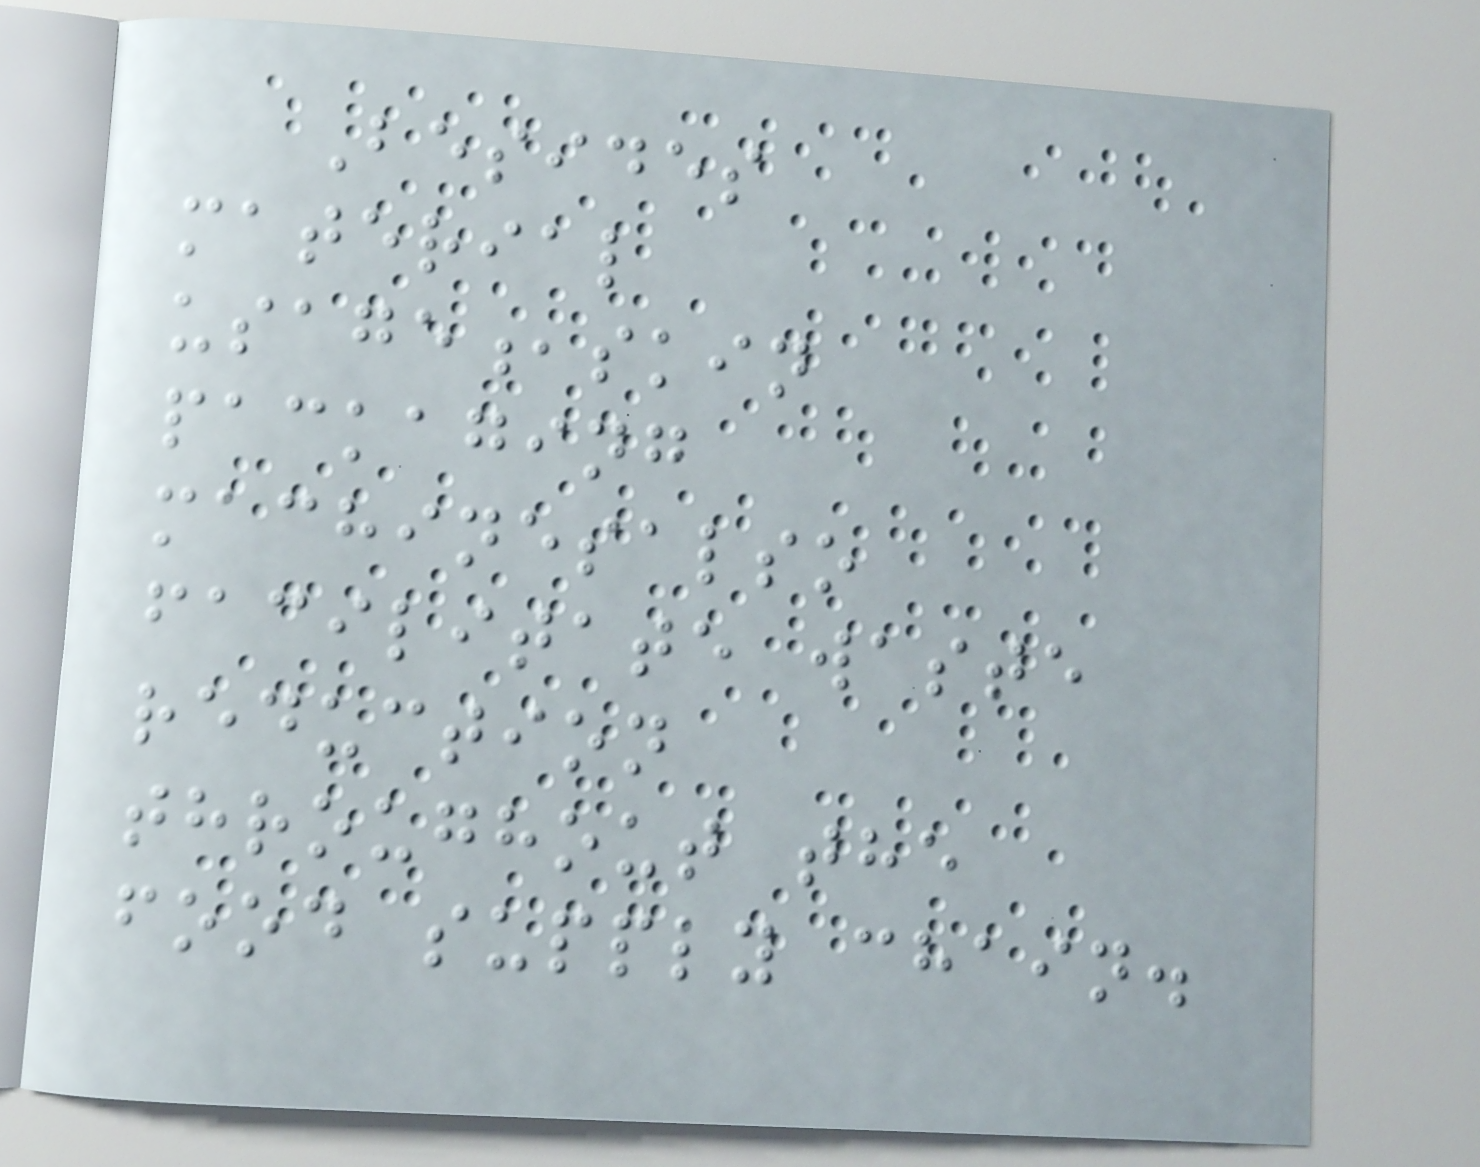Besides
material
usage,skin
packaging
machinesalso
facilitate waste
reduction
throughout the
food supply chain.
